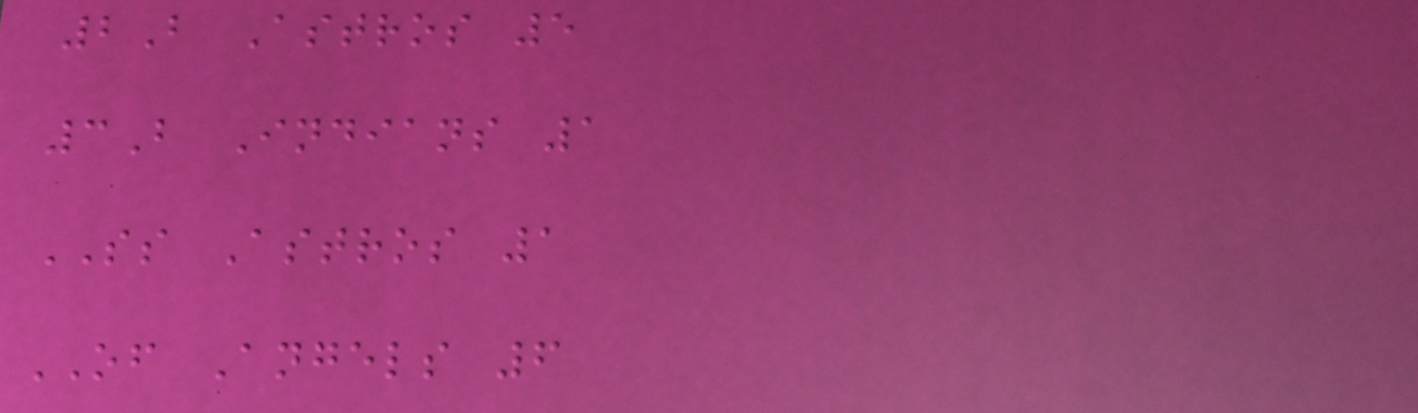2B Astros 5
3B Indians 1
SS Astros 1
OF Angels 6
